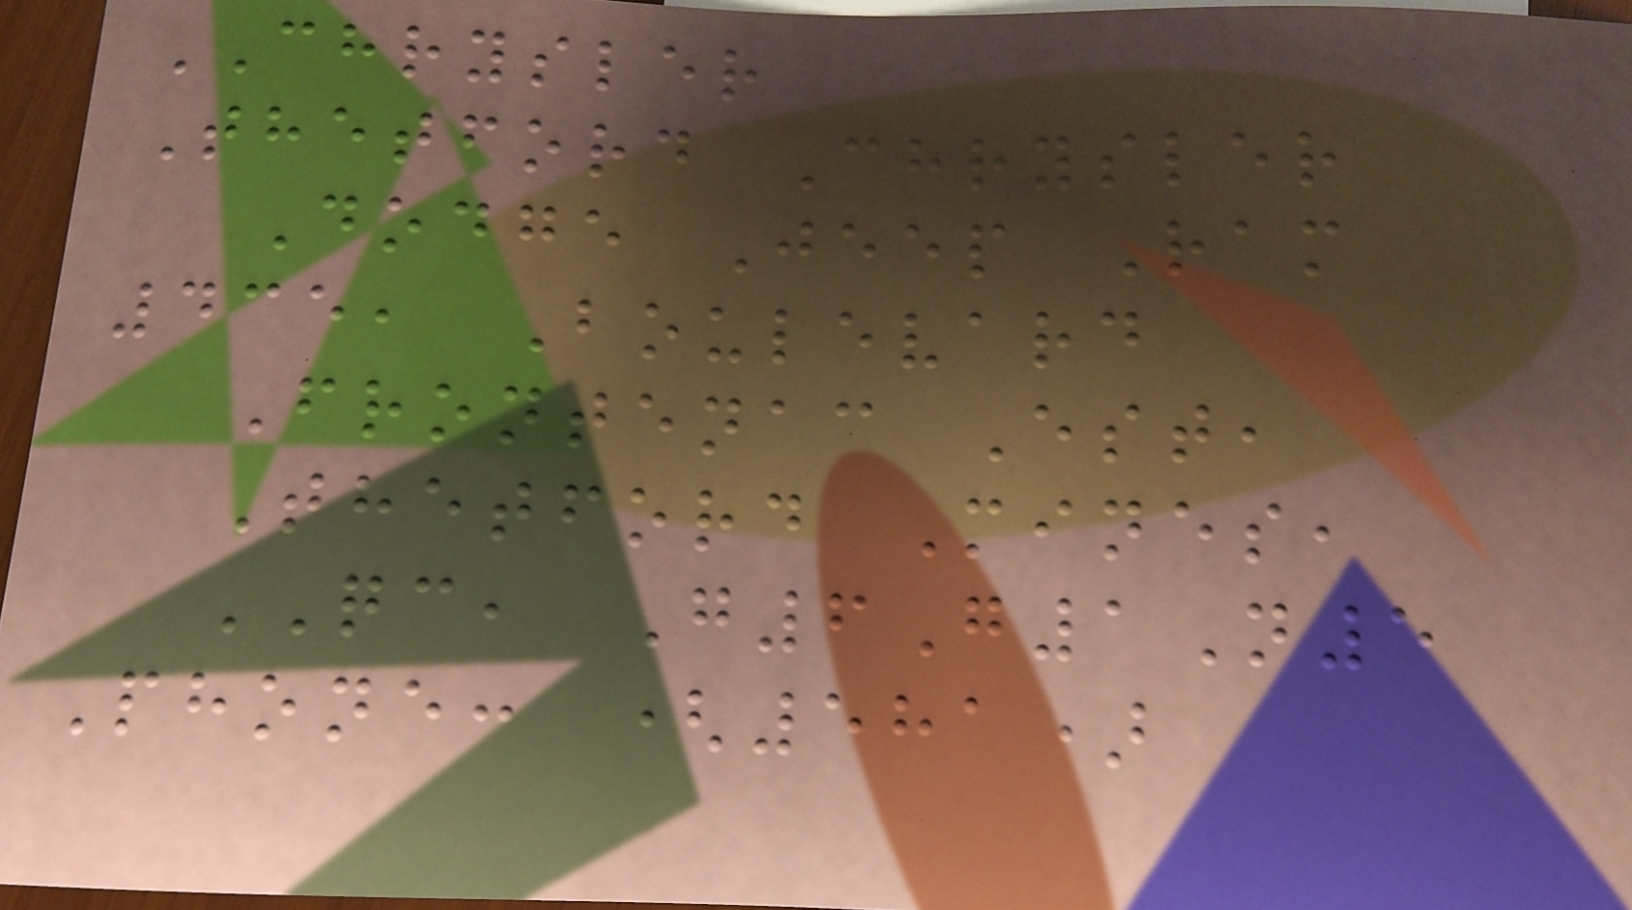CHRYSLER
Thetford Chrysler
Dodge Jeep Ram
435, Boulevard
Frontenac Est,
Thetford Mines,
QC, G6G1N5
Phone: (581)
